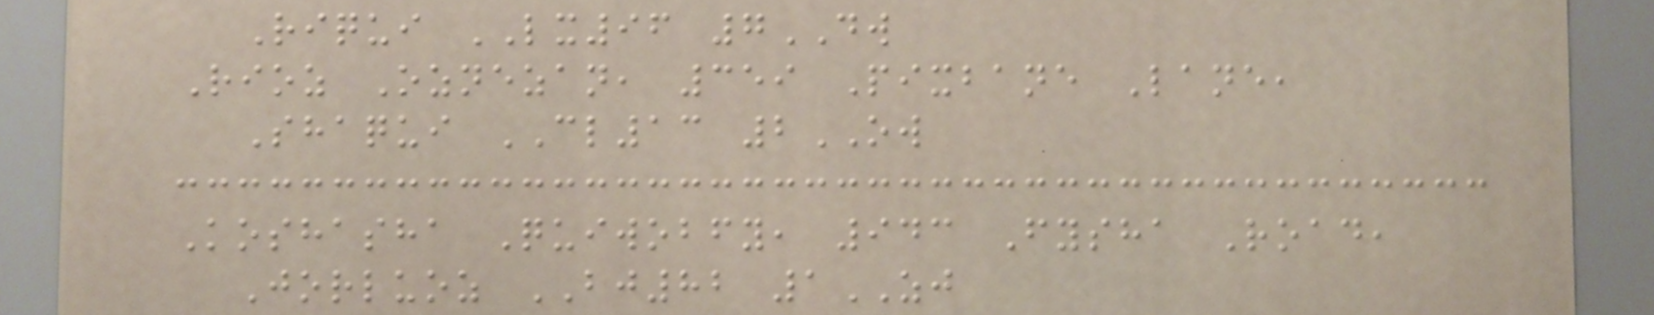Riqui LX96 7DW
Rioz Oznezan, 359 Pixbane Lane,
Shaqui CL13 2OW
Koshasha Quiwobfy, 943 Fysha Road,
Jorluoz BJ82 1ZJ
